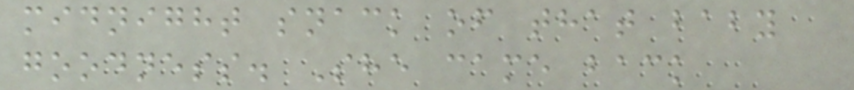midnight snack of that baby
goodness. She came back
